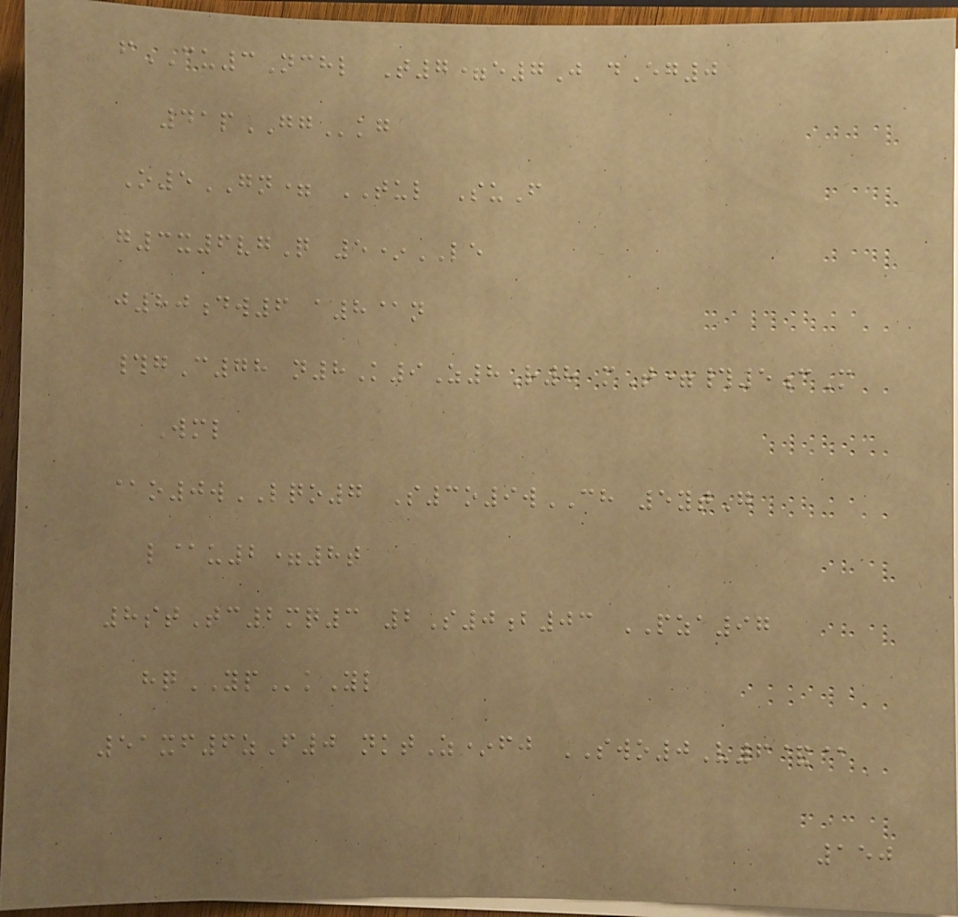fCU3Nchl T7=e7J dEg0
41pGGkg
O5GN= TUL SuF
g3x6vgQ 5*LE
j80dw6 a8@n
#gC78 n8K9Z8R8 mT=#5cM
Wml
@o0wLQO7 S3o9wCH 5ytG
l@u2=8t
8stTc2mq3 2S0b03 PZA97
hqYPkYl
51xf6zF0 nktZ*fj SWO0V6&@
150
